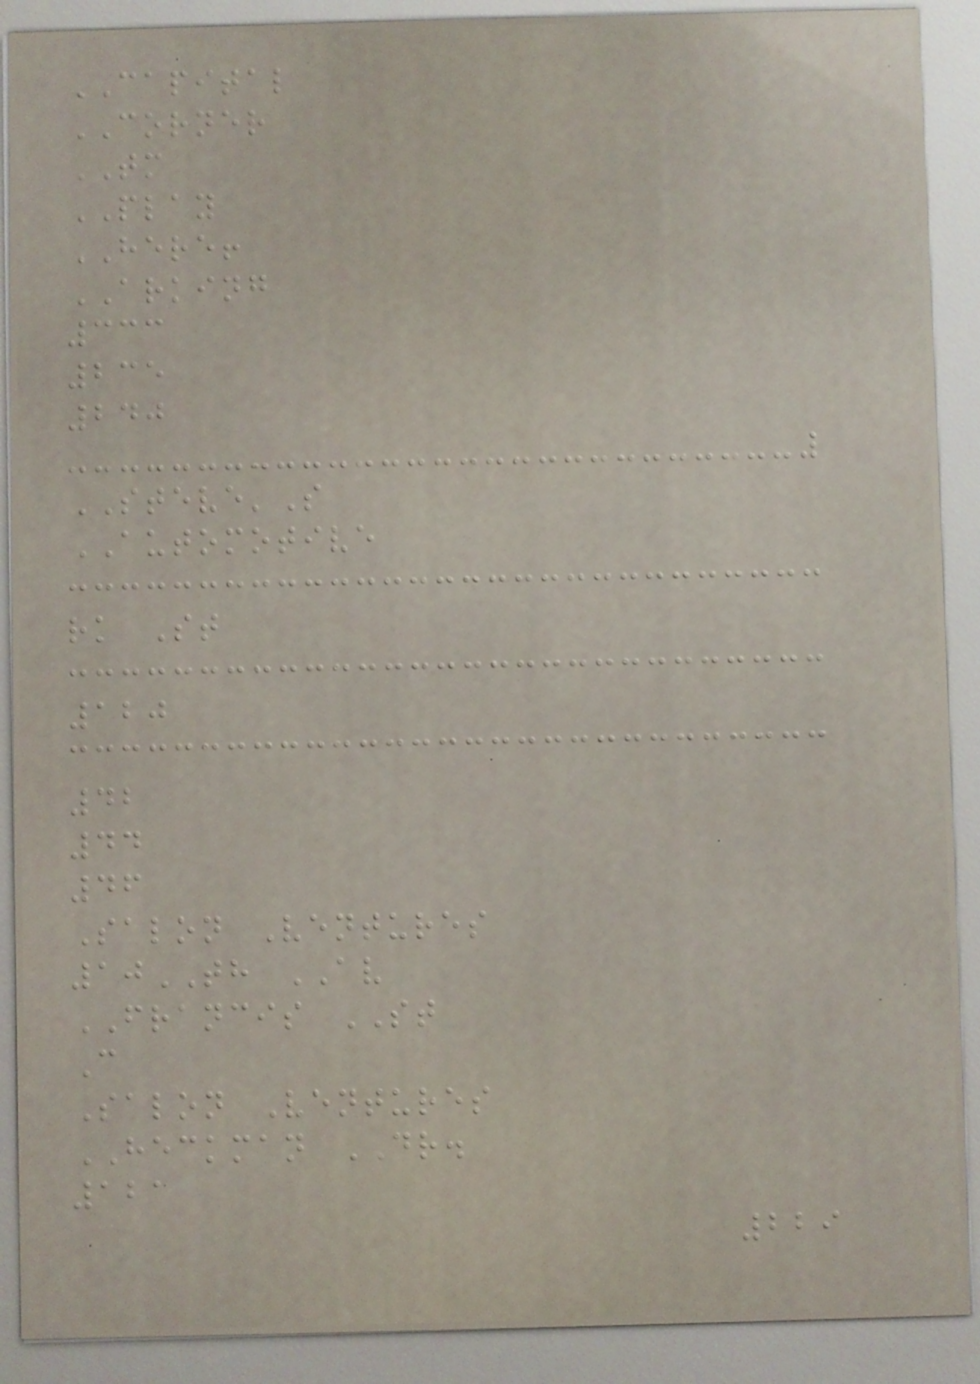CAPITAL
CORNER
TM
PLAY
HERE!
ARKING
333
235
240
STEVE'S
AUTOMOTIVE
rk St
120
42
44
46
Salon Ventures
10TH AV
FRANCIS ST
C
Salon Ventures
HECKMAN DR.
121
229
